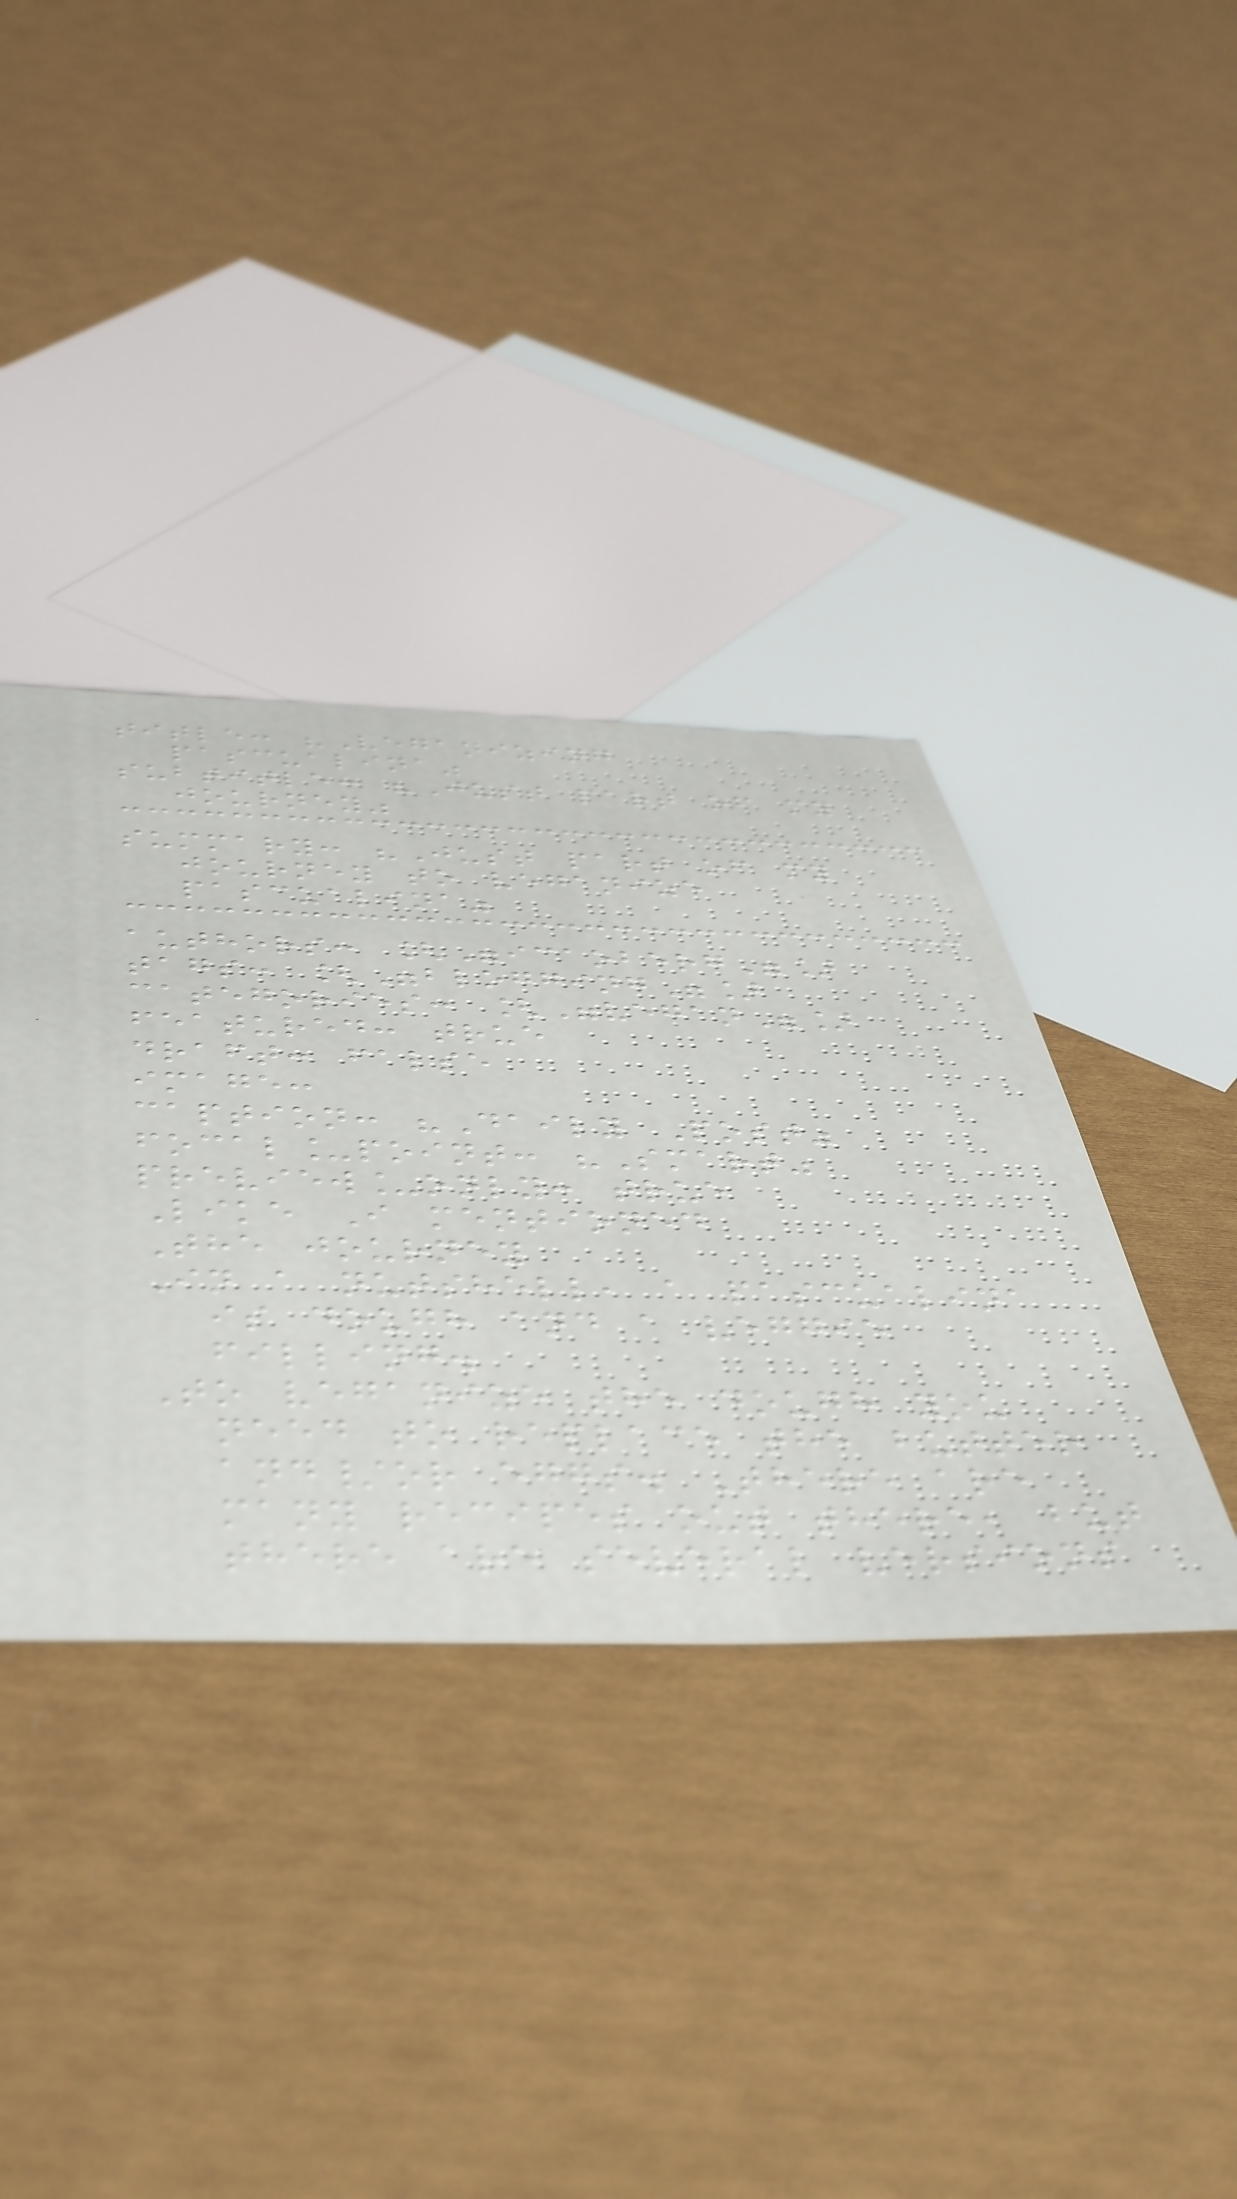title: "Veganizing
pascualina"
subtitle: "Just part of my
journey"
summary: "Just part of my
journey to veganize
pascualina"
authors: ["icaoberg"]
tags: ["blogging"]
categories: ["vegan"]
featured: true
draft: false
image:
caption: "Daily Post"
focal_point: "Smart"
preview_only: true
Like I mentioned
The journey
In a nutshell, a pascualina
is dough and a veggie
filling.
To veganize the dough you
need to replace the butter
and/or eggs. There are
many recipes out there, but
there are several versions
